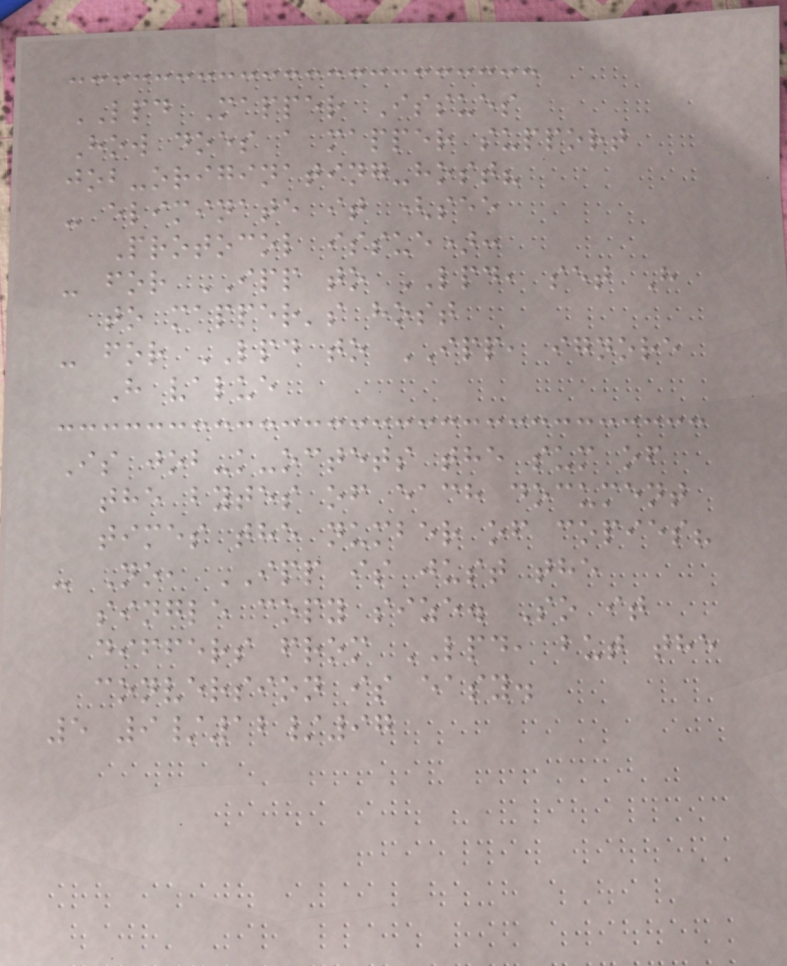LPD Mapper Issues
How does a mapper support
job-originating-host?
- eliminate it (see
Protocol issue):
- for IPP to LPD, set H
to mapper's host
- for LPD to IPP, ignore
H value
Is job-k-octets the sum of
the bytes of each document
times the number of copies?
- No, IPP is just the
single copy size. So it
differs from LPD, but the
conversion is easy.
5 9/12/97
